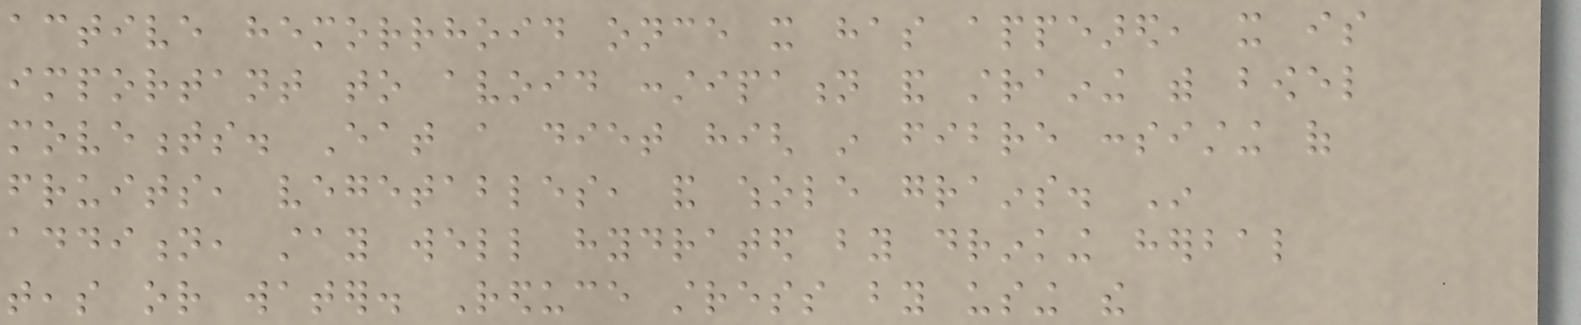active hemorrhoid once it has appeared, it is
important to avoid constipation and straining with bowel
movements. Eat a diet high in fibre consisting of
fruits, vegetables, and whole grains. In
addition, stay well hydrated by drinking herbal
teas or water. Reduce stress by using the
